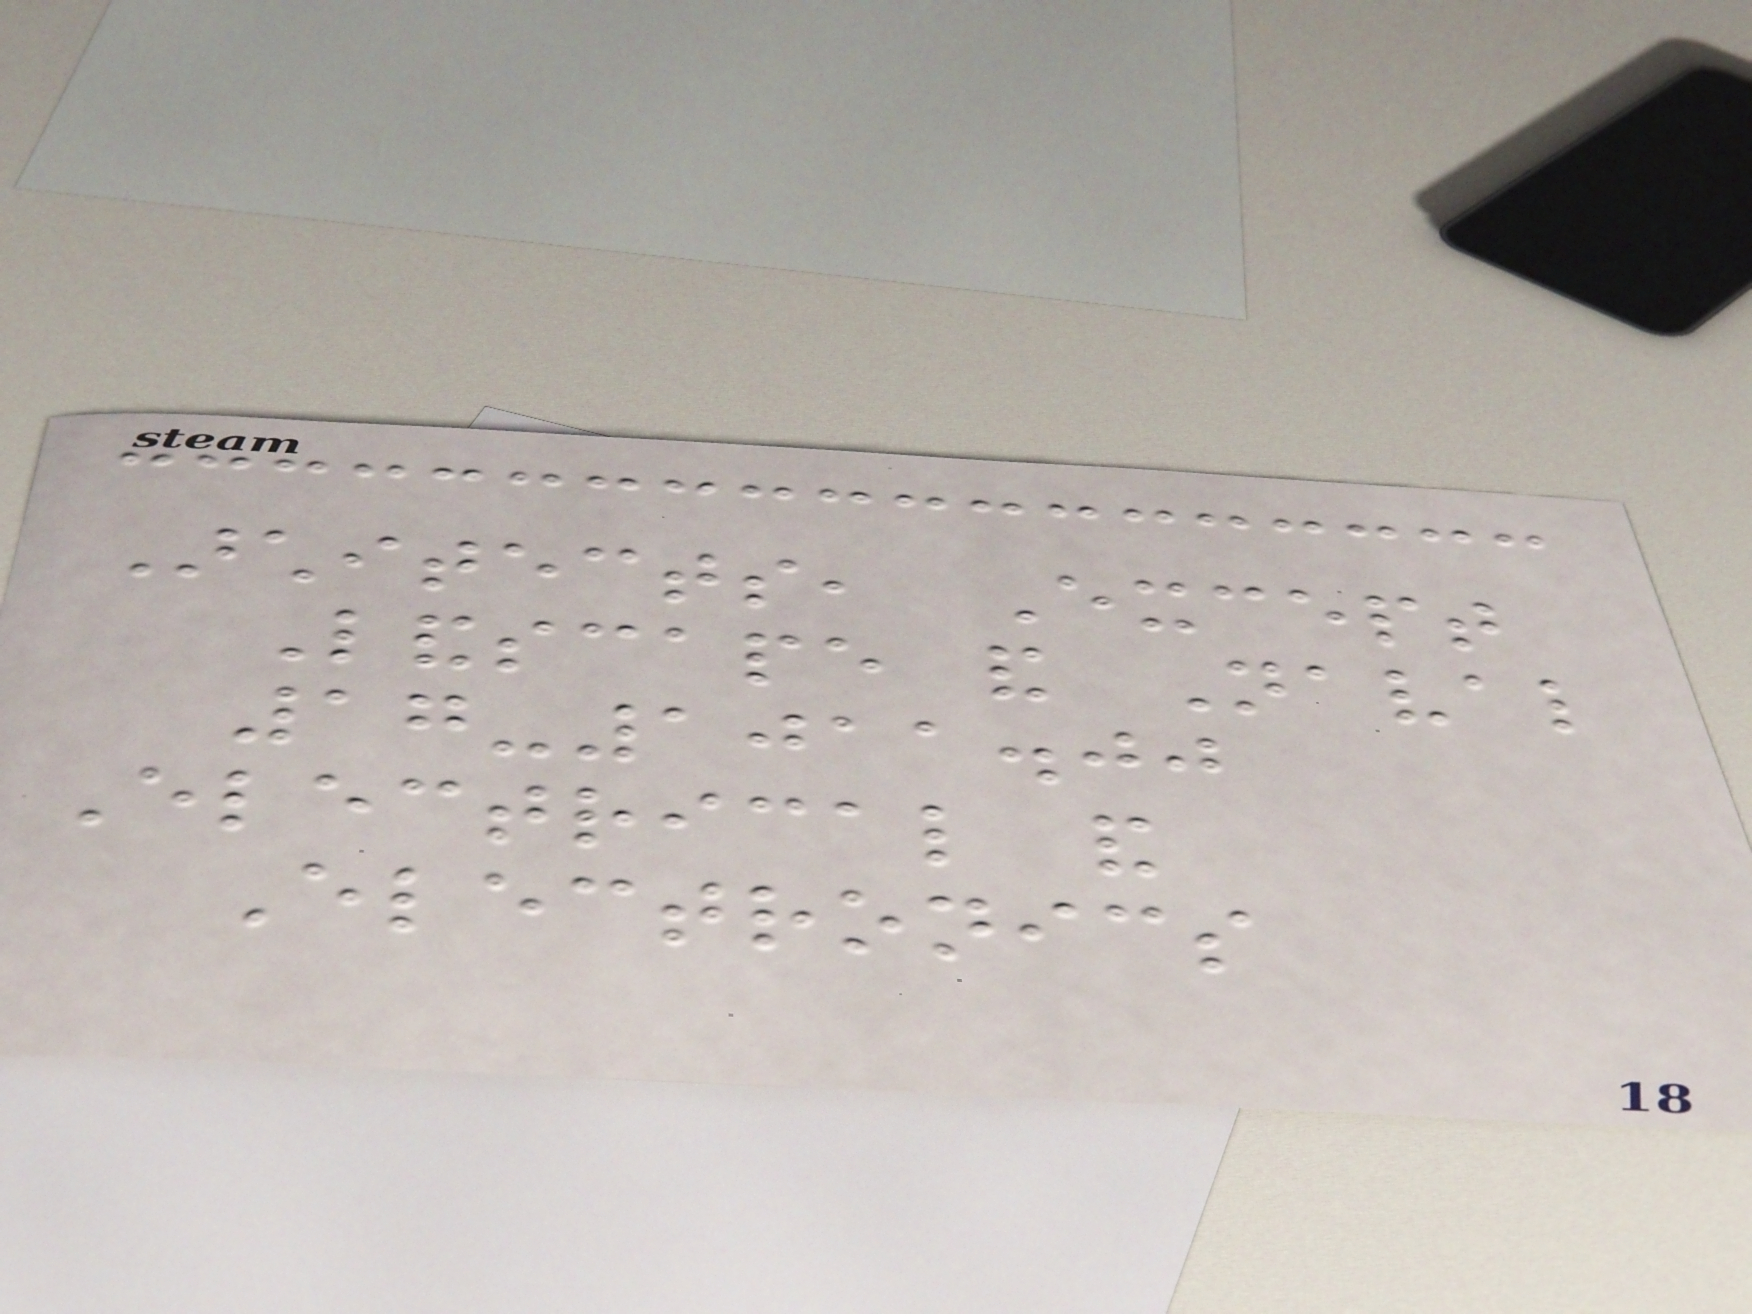Architects, Except
Landscape and Naval
17-1011.00
Electrical and
Electronics
